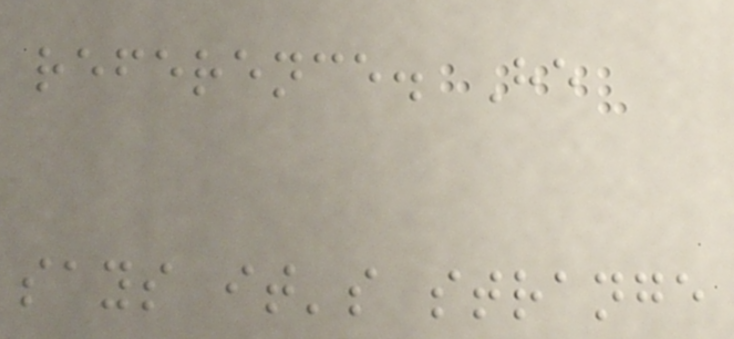reference. He
says it's strange
